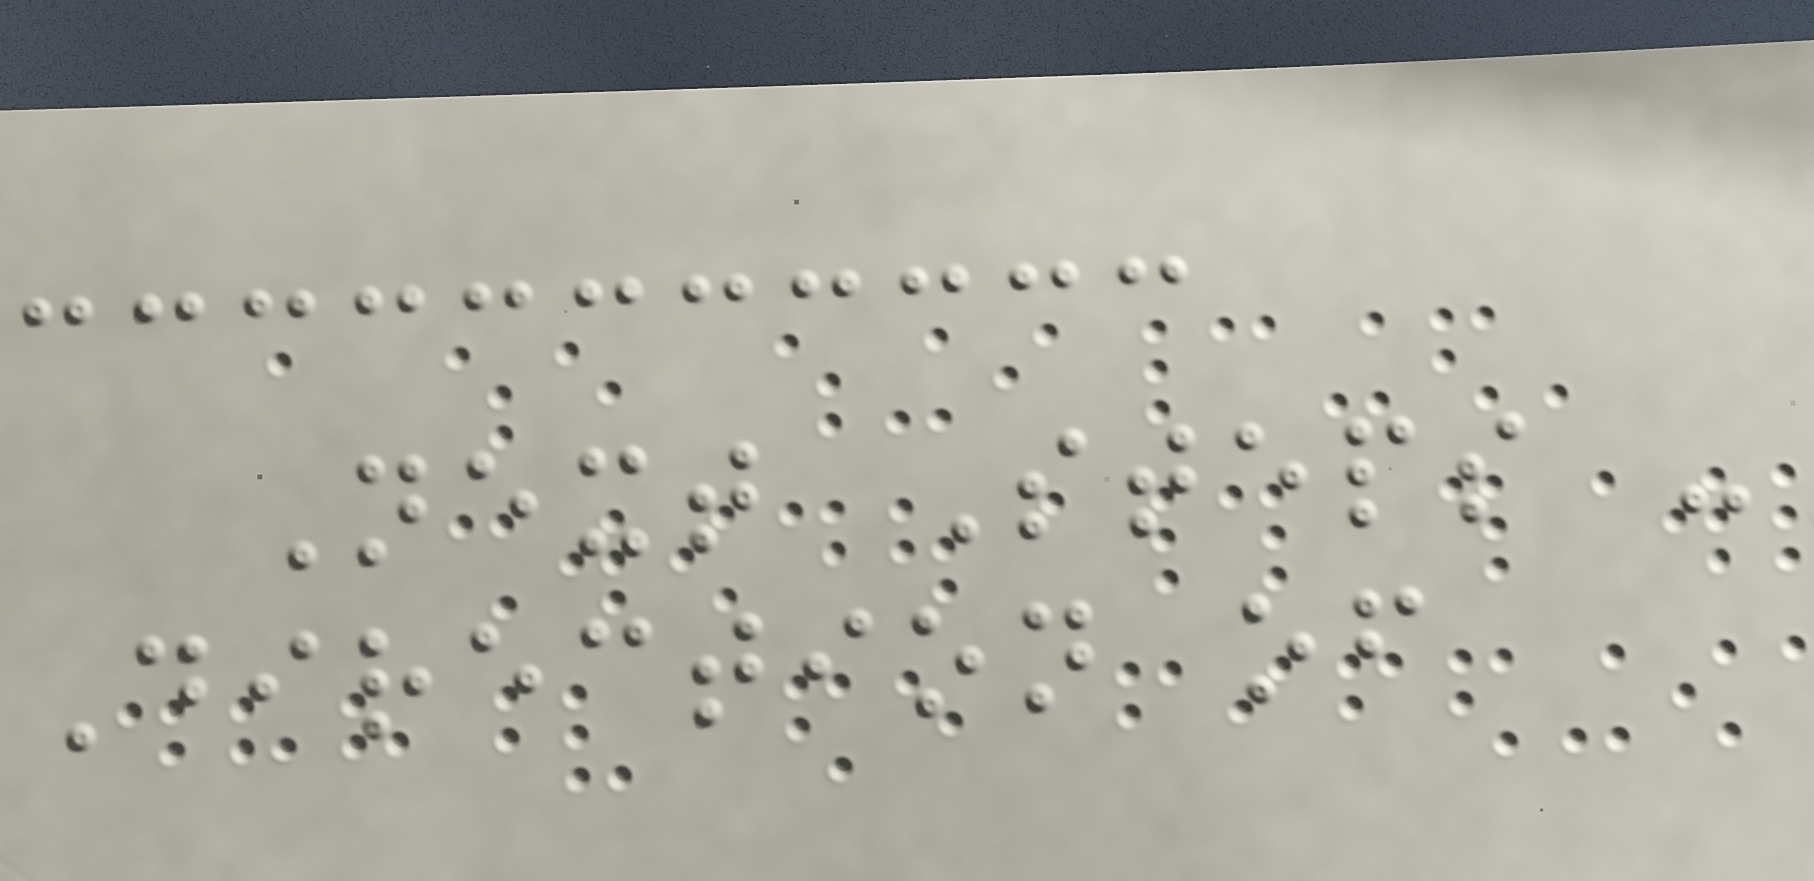Next Steps -
Direction of
